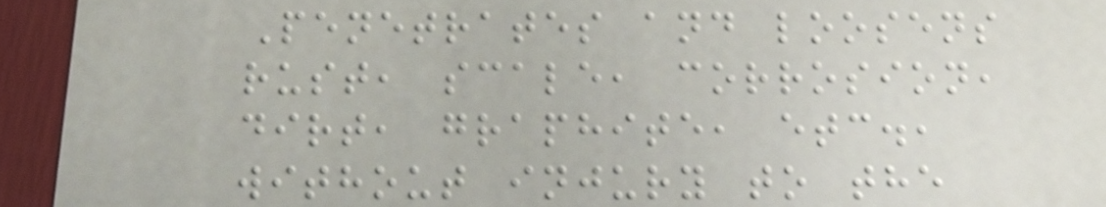Penetrates and loosens
rust, scale, corrosion,
dirt, graphite, etc.,
without injury to the
